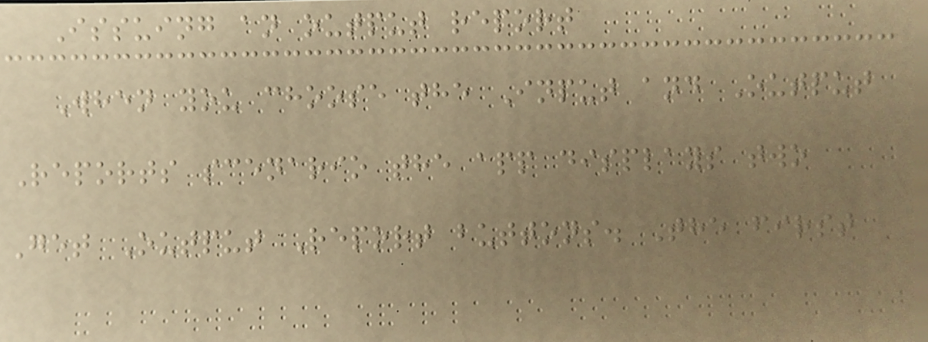Issuing an output report
When you choose the Input and Output
Reports scenario the app displays two
Get Output Report buttons. The first
